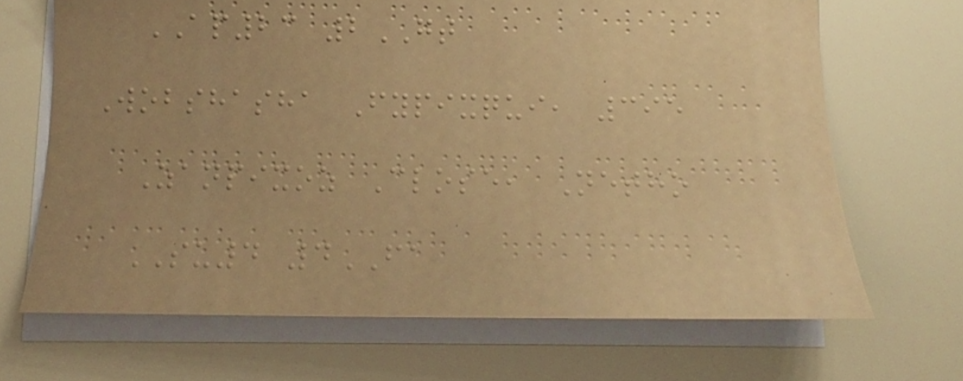AP23 2GT
Wobshasha Fypixqui, 395
Zanpixoz Close, Netho
SU4 4FA
